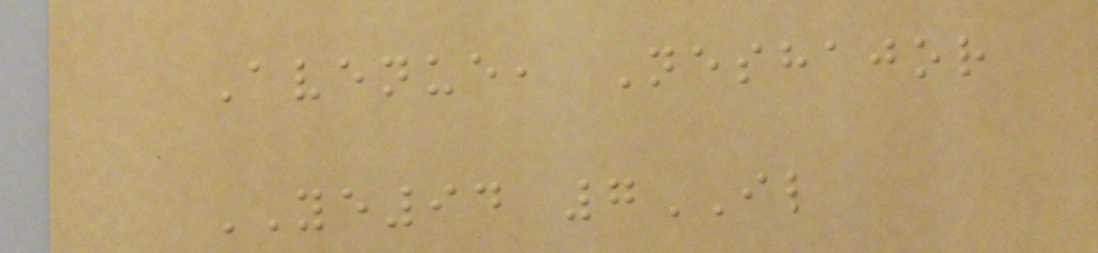Avenue, Neshajor
YE94 7IL
